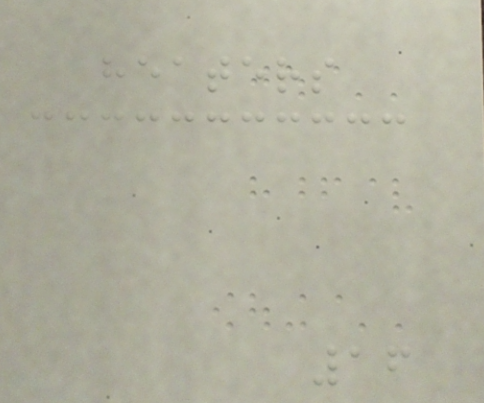heaters
16
